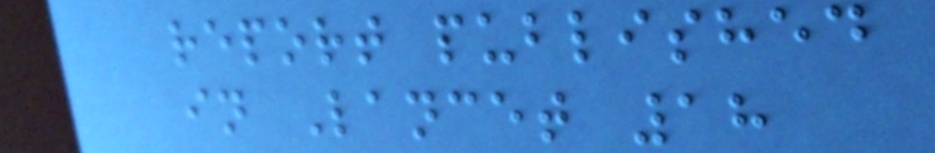report published
in Lancet 18
